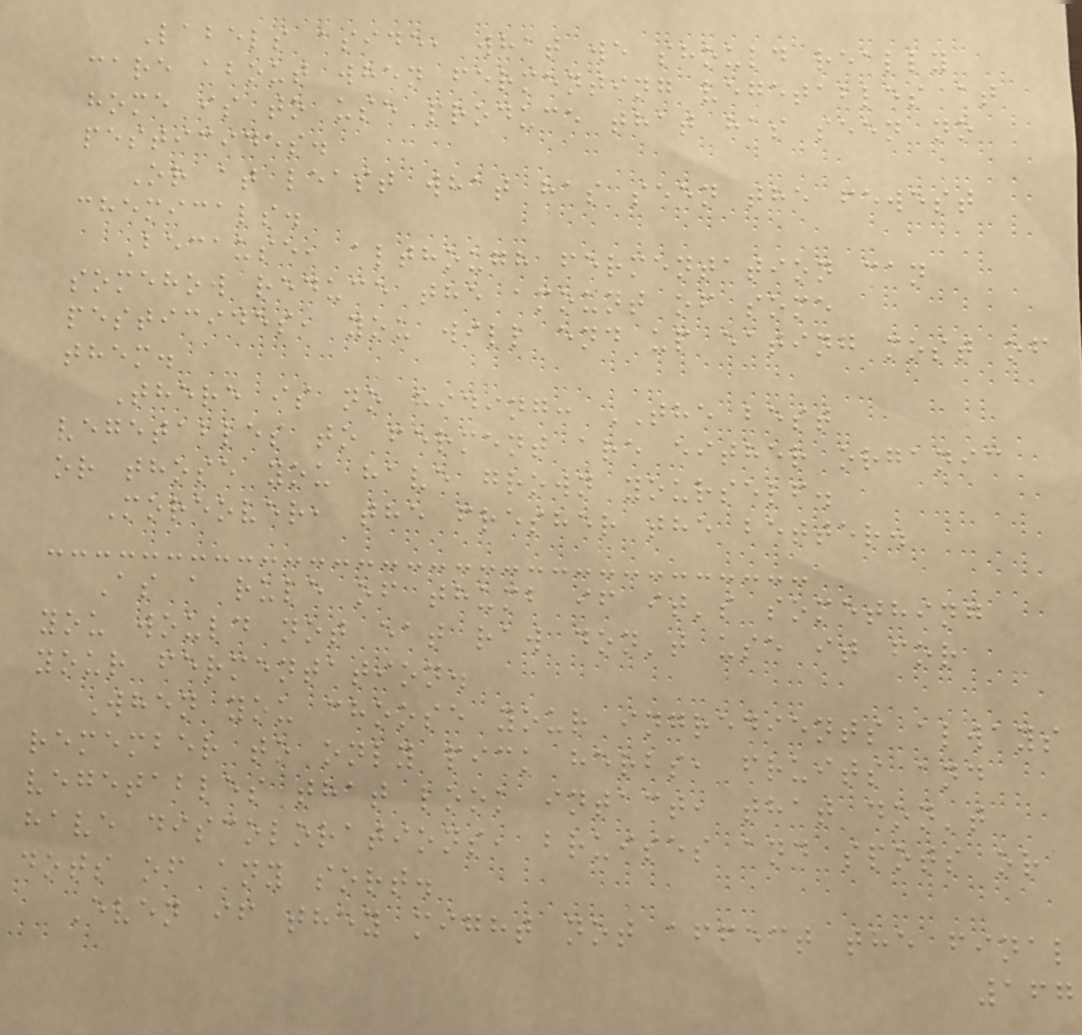Labels aside, what we should really
care about when fermenting vegetables at
home is to use produce that has seen no
pesticides.
Or at least what has seen the fewest
chemicals.
Because, although fermentation can
somehow reduce the amount of some
pesticides, you will end up eating most of
them.
There is no hiding: THE best
vegetables to ferment are either organic
or those you have grown yourself.
Moreover, the fresher the better.
As a rule of thumb if it's something
you would not eat raw don't use it for
your fermentation.
When you choose your ingredients always
remember to only pick herbs, fruits and
vegetables that look intact, that don't
have discolorations, bruises and spots or
dots of any sort.
Even if they might not affect the final
167
